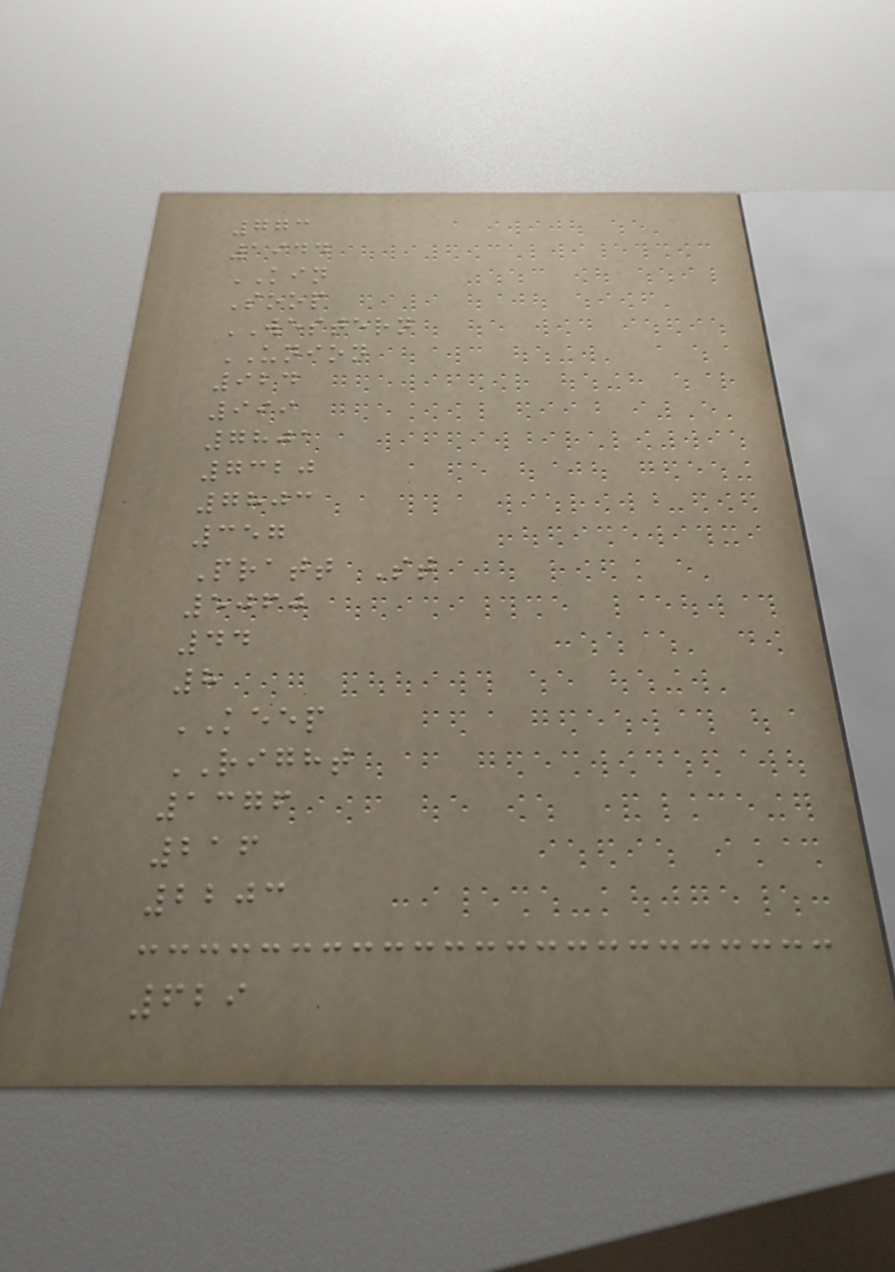773
1944
KIN
Soop
WESTERN
UNION
924
999
7801
7320
7803
357
Pratt St
5060
44
8
KEEP
RIGHT
1376
216
2203
629
